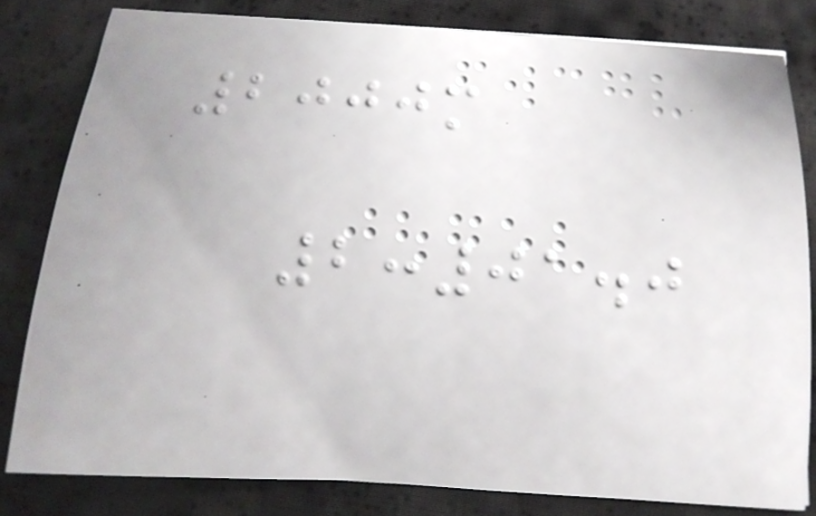2000m
2:01.0
